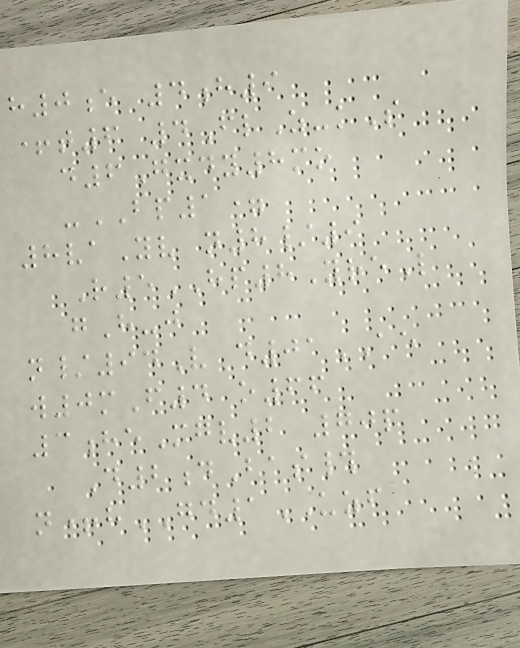h0e 4h9
+t6 4FlZ-kS
d6Gxdy8mo
-BP1=
8vaYv n8/9
R5HP8YreL
gH-j
n/94V d01AE
w0mF4 o66
3heMgv2 70p
D2dBas#
n+hGD1UZF
